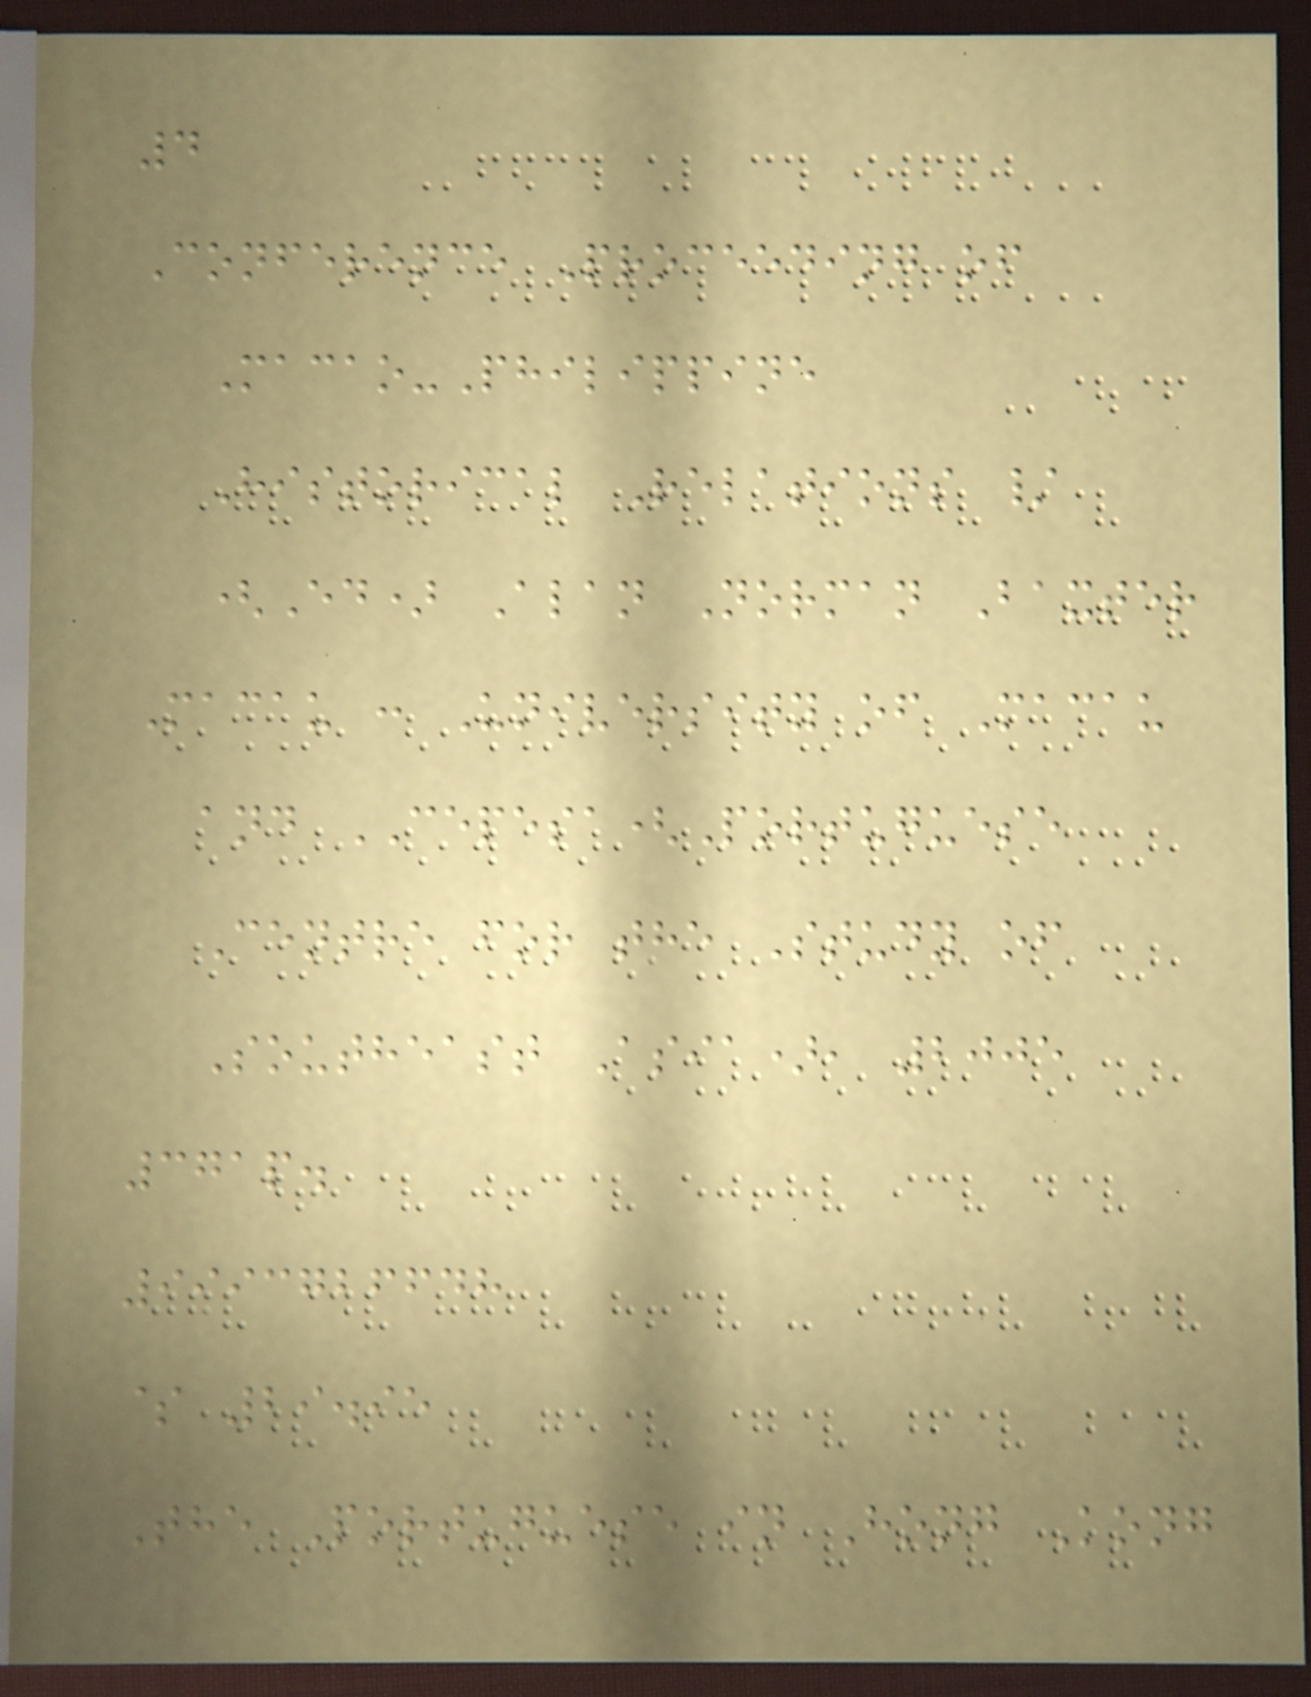4
Conference Proceeding of
Macao-Philippine
Historical Relations /
(Ed) Alan Norman Baxter
Macau : University of Macau
and CEPESA(Portuguese
Centre for the Study of
Southeast Asia), 2005
371p.
9993726648
$ 29.95
The Portuguese in Hong Kong
